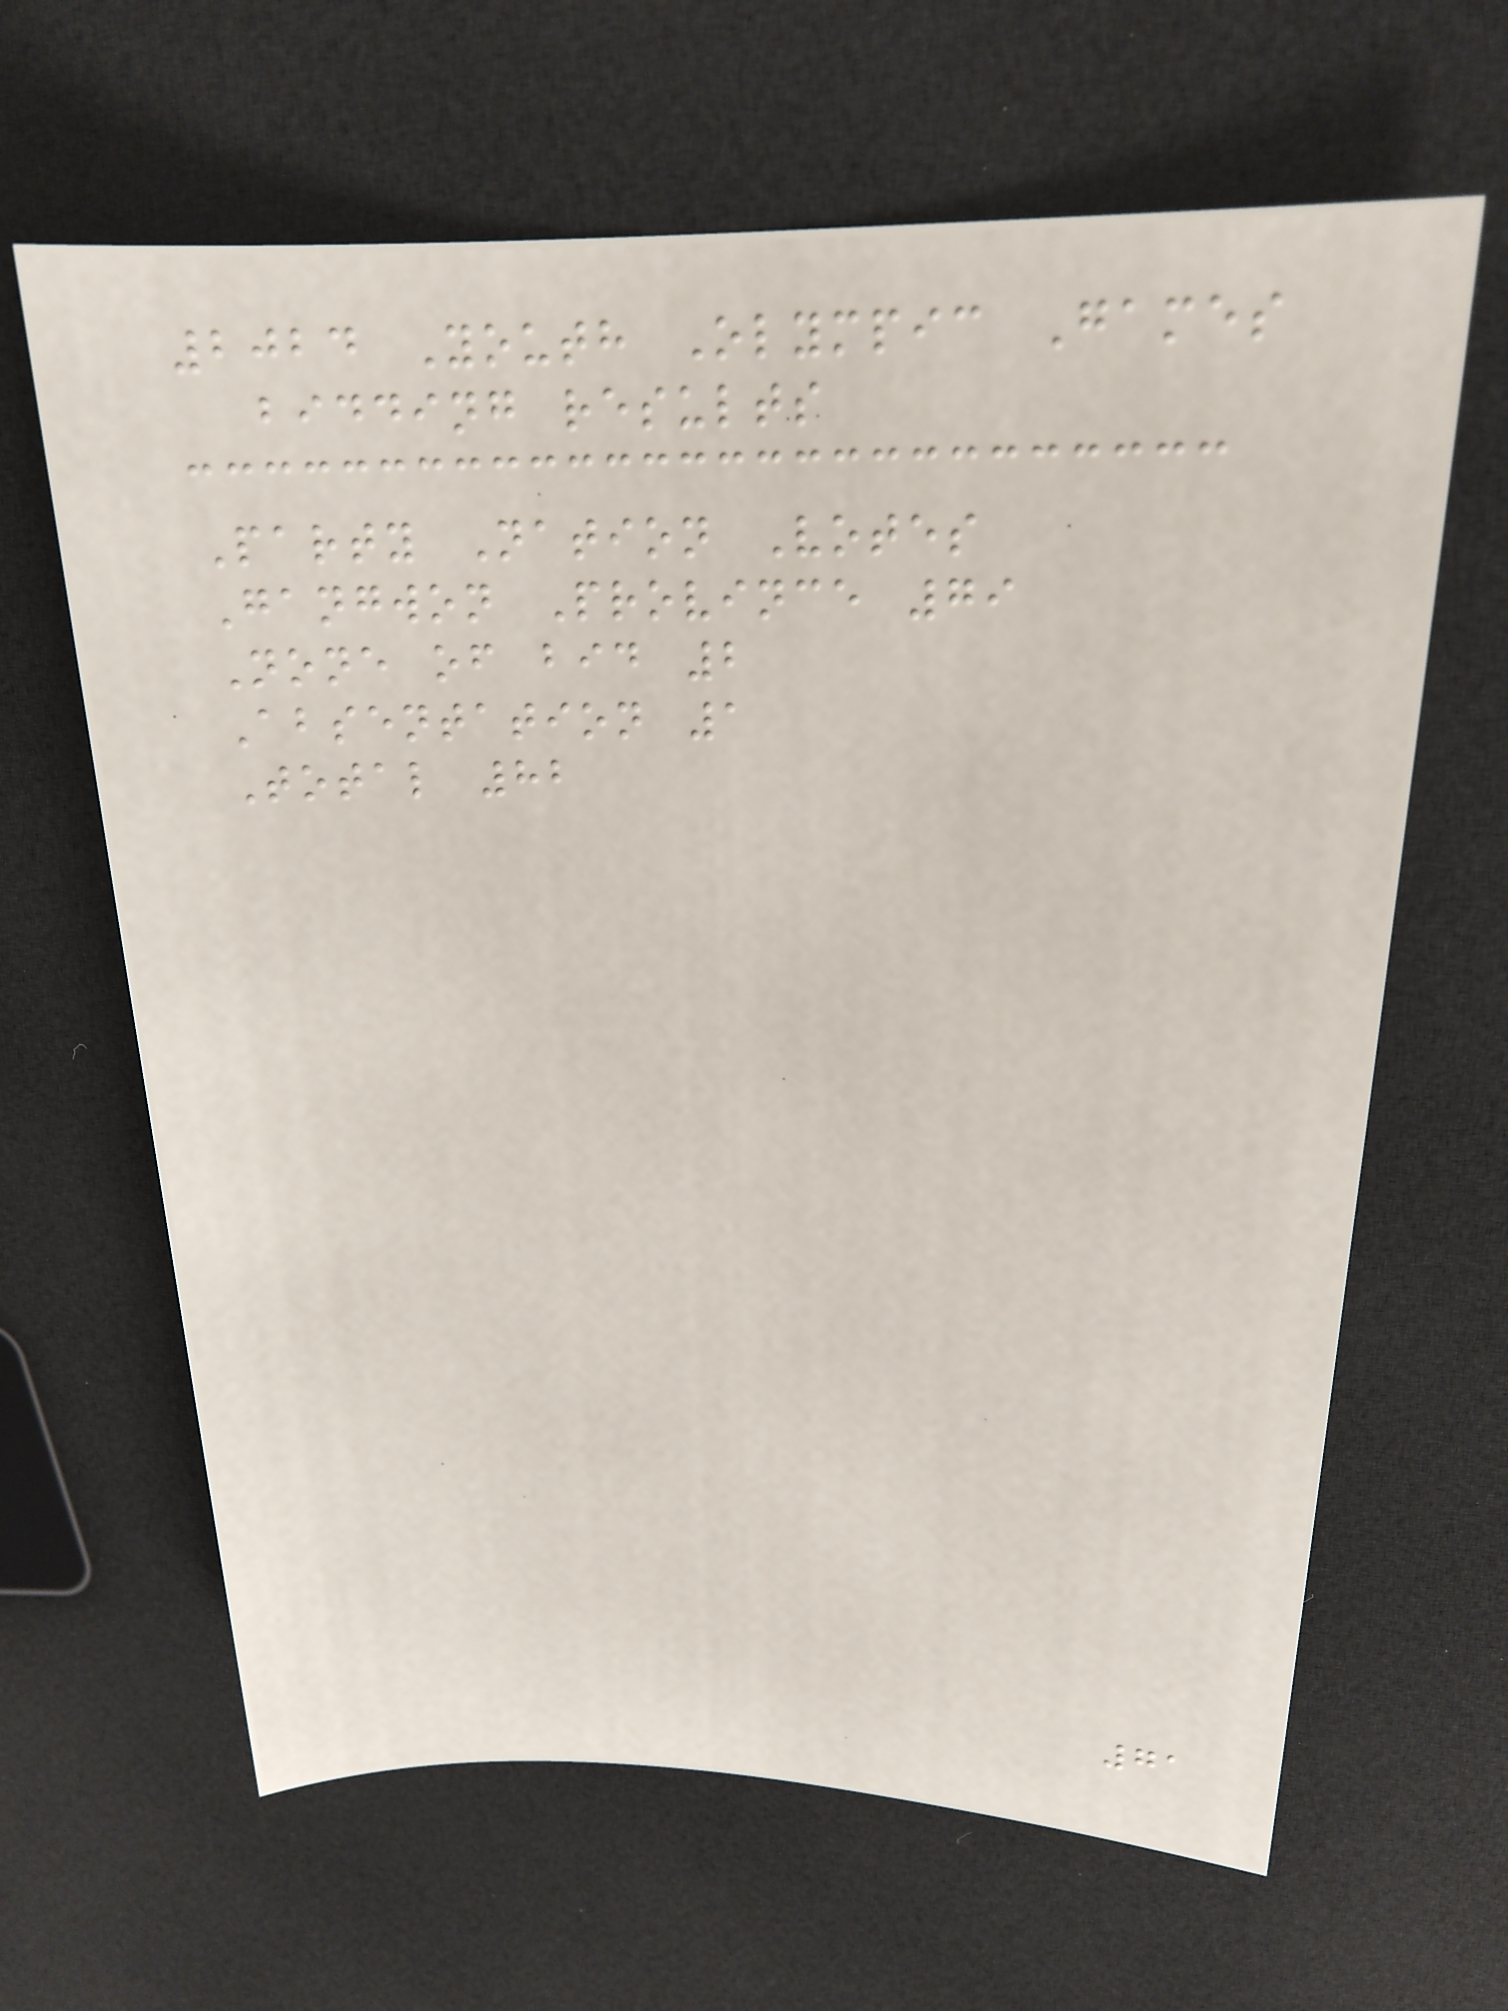2024 Youth Olympic Games
bidding results
Party Nation Votes
Gangwon Province 79
None of bid 2
Absentation 1
Total 82
71
